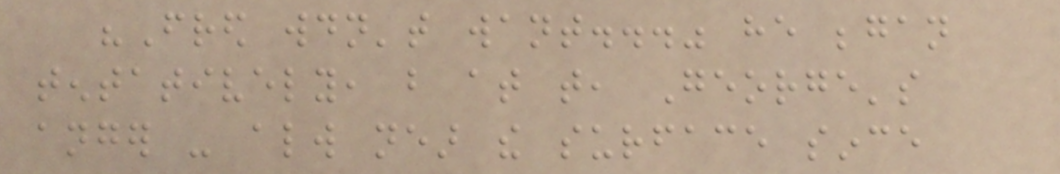"Fred wouldn't want..." he began
tentatively, but at that, George's
anger - always near the surface since
